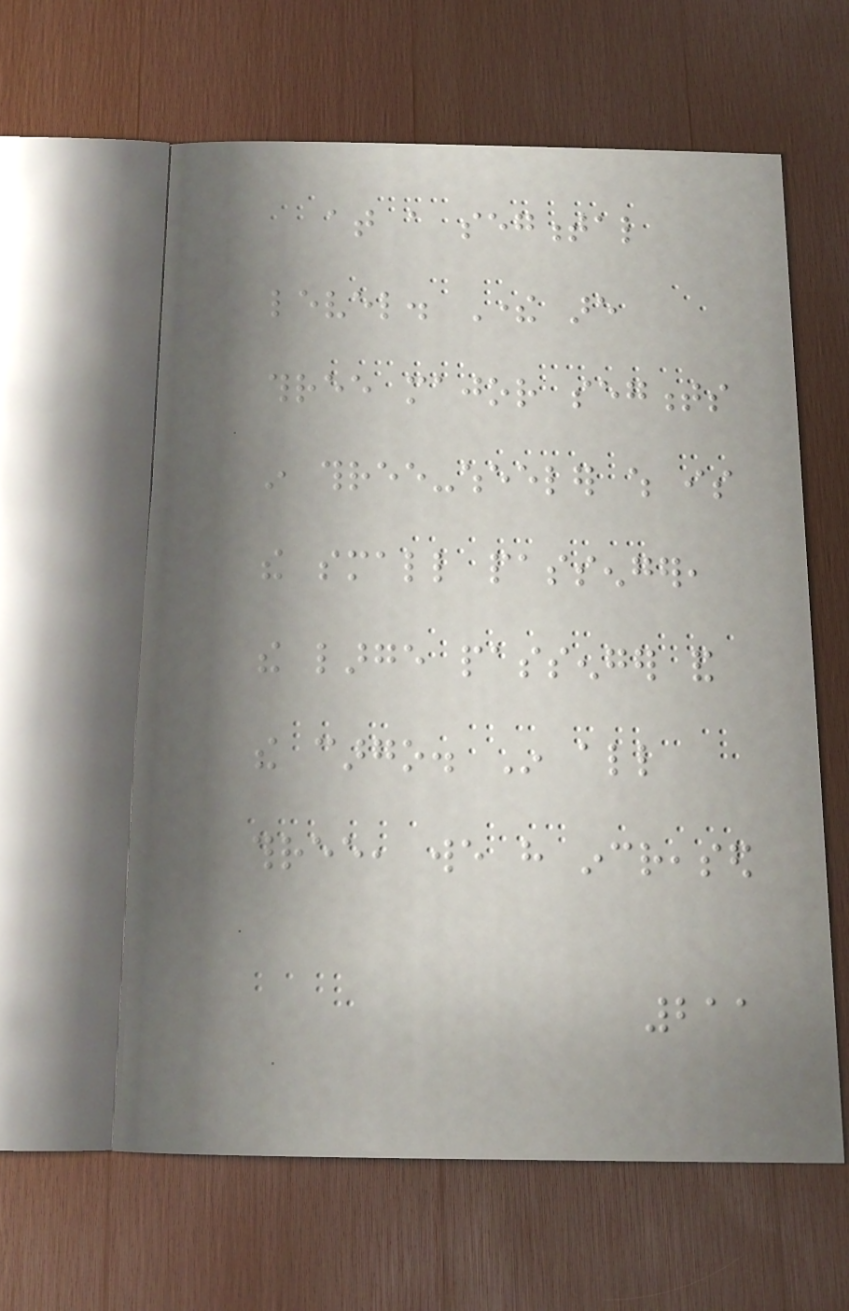at a segmental
level. There are
three major segments
in three-wheeler which is
the small passenger,
the large passenger and
the cargo. In all
three, we have increased
211
